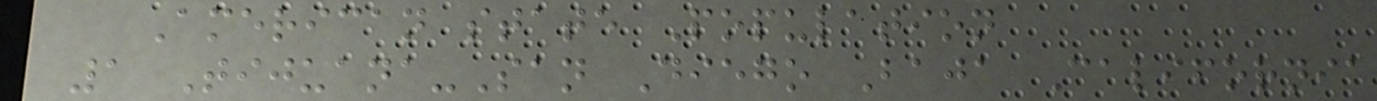American state Population
1 Tijuana-San Diego Baja California
